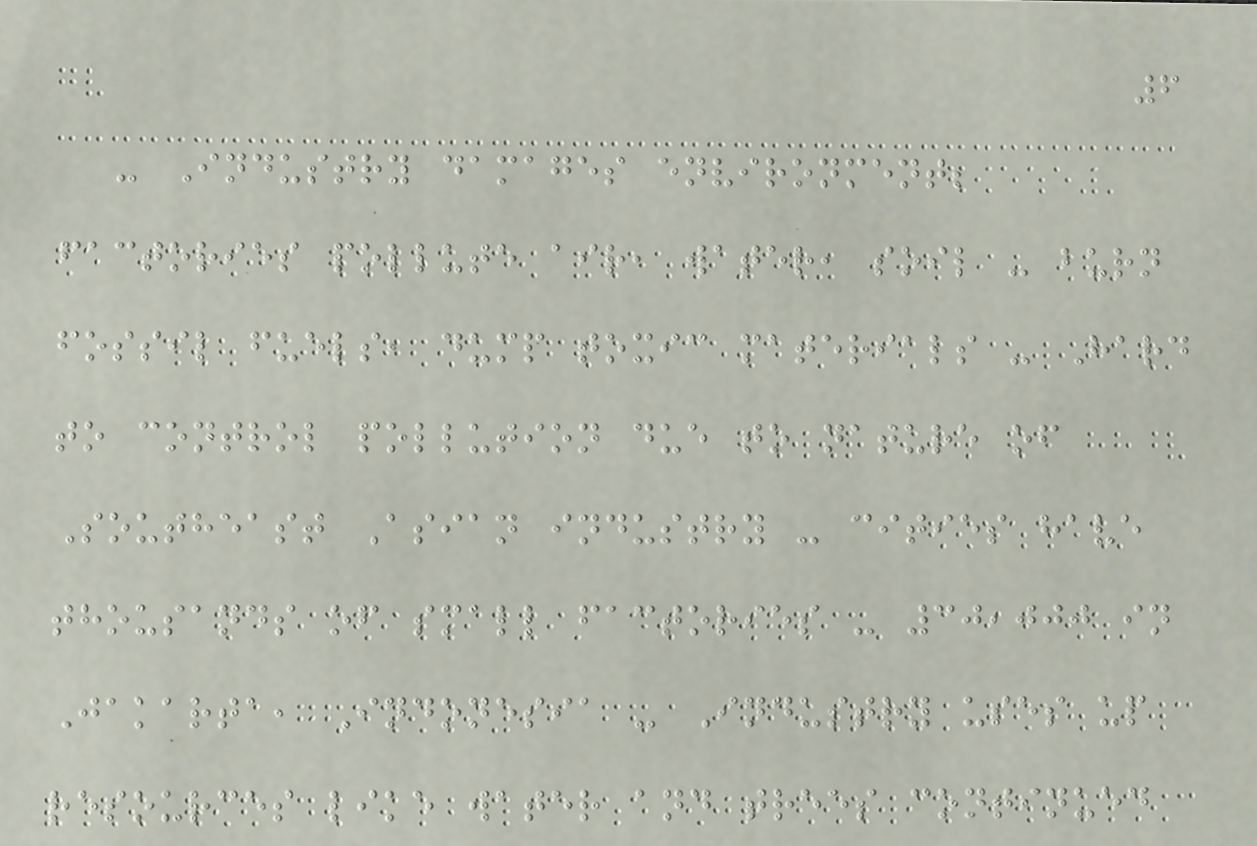6
- Industry damages environment;
factories pollute air, water, soil - burn
fossil fuels, dump toxic materials - Hard
to control pollution due to nature of
Southeast Asian industry - cities have
thousands of small factories - 30,000 in
Jakarta, Indonesia - Industry uses up
resources like water and trees continued
